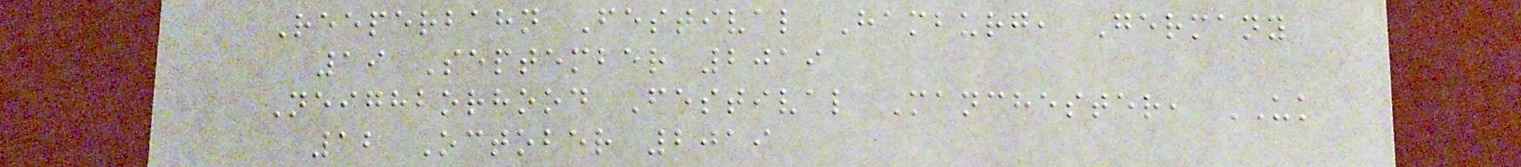Reeperbahn Festival Hamburg, Germany
19 September 2019
Neighborhood Festival Manchester, UK
12 October 2019
